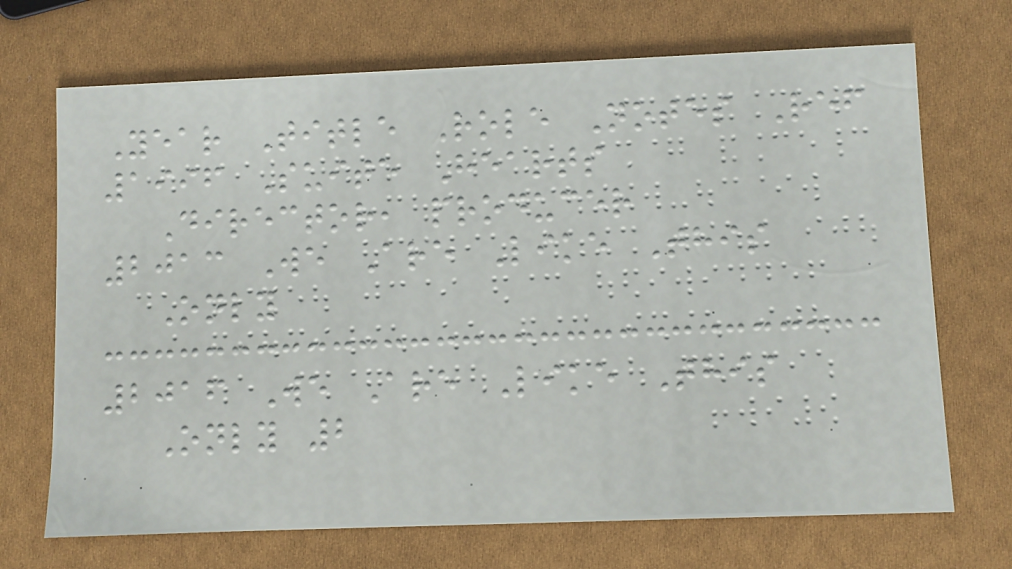Year Title Role Notes Ref
1996 Suite Hearts
Director, producer
2013 We Are Like This
Only
2016 We Are Like This
Only 2
